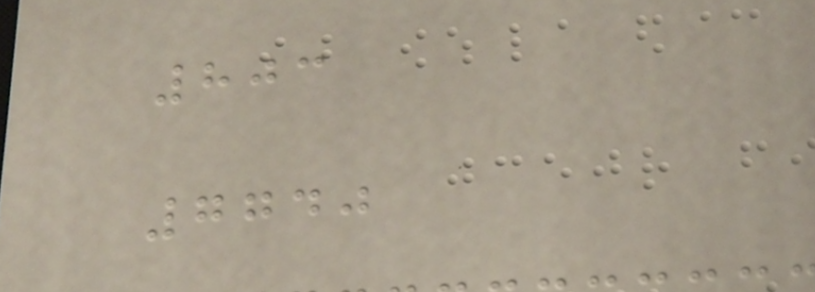803
7740
